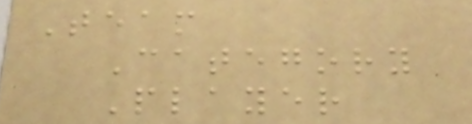Team
Category
Player
